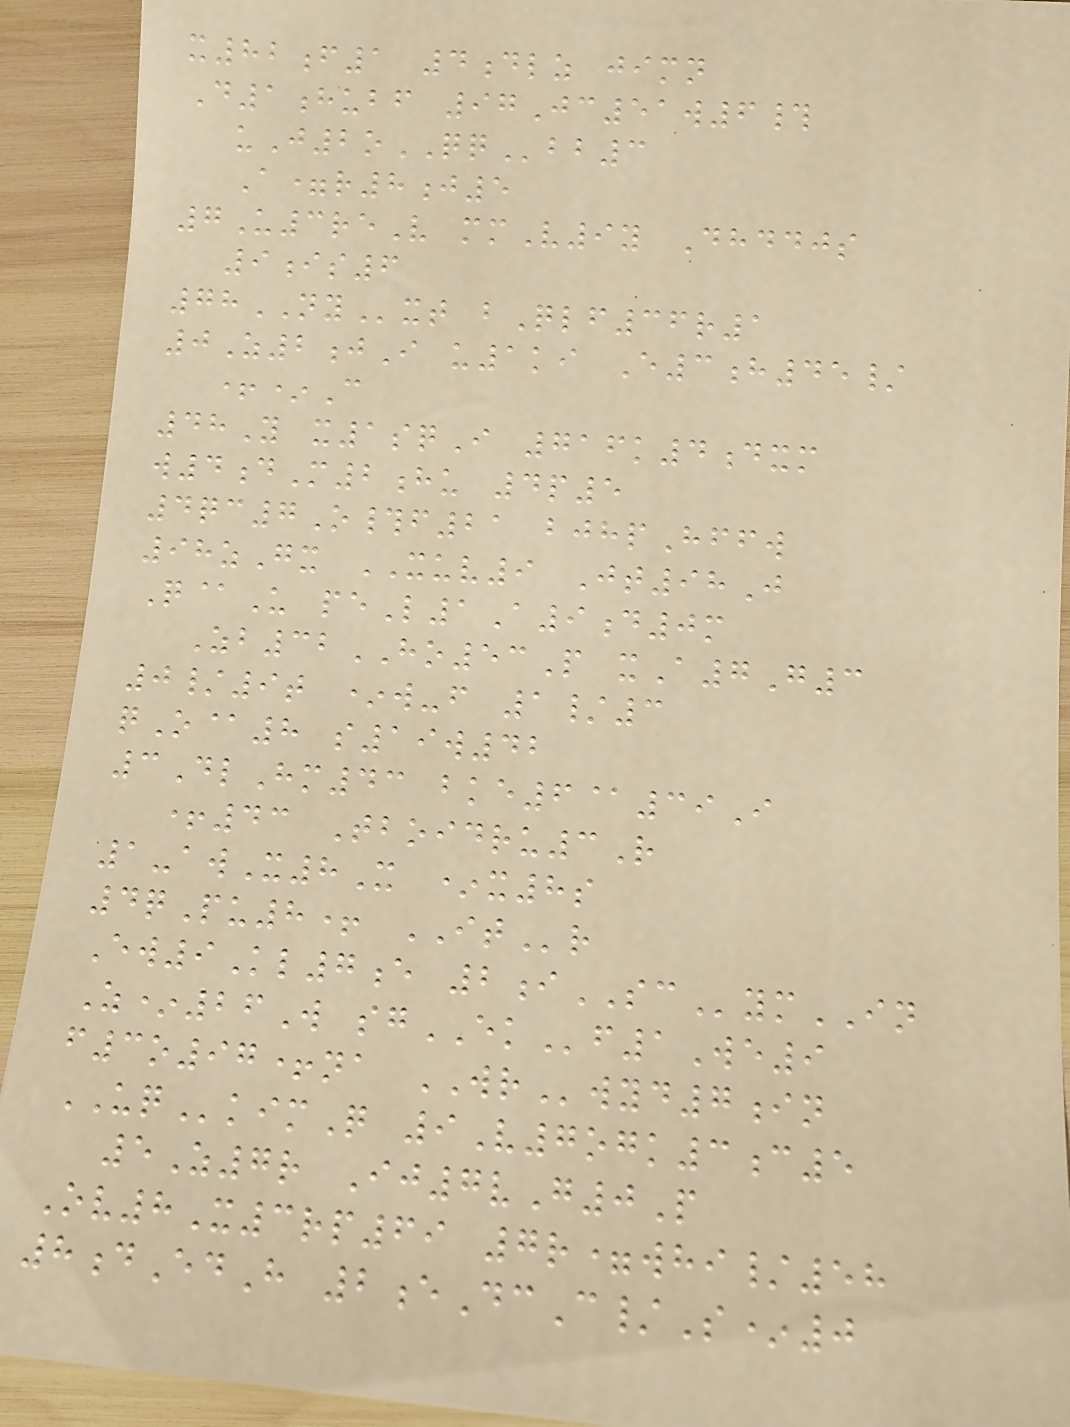x82f1 4dlz jimn
D1hubf 97Jc51w6#
uJ2oQQbb3
A=r8j5
7U3reV mmV9y Dhddjs
9is6
78NYxt bQlf36r1
0Z2jI u1ki E3h45/
+*C
48Y x1sqI 716k4dxm
w4dM2hu 4p5
4qc7O#f21 bjhpHffw
98zGx XUV9 Jt98J
Q@U peL1A9d0m
Zb32HO53P xA7G3
0/9t *w-f 1/3
qO@8 s19w42
3DlHm43 bke6@39I
+43 Tboidru3R
1-awX8X *x8s
4qPu8+ ITr
Ew9Kl7e 2iSCymIN
Z*26W sgEKf1We9
f3o97+na WRwyd7in
UQkimQ 9V7ogk3c5
5Z7r Ij7vG0P
Ov8X3rp69 7r=whi/58
8dEdH 2eDcC/S*0
